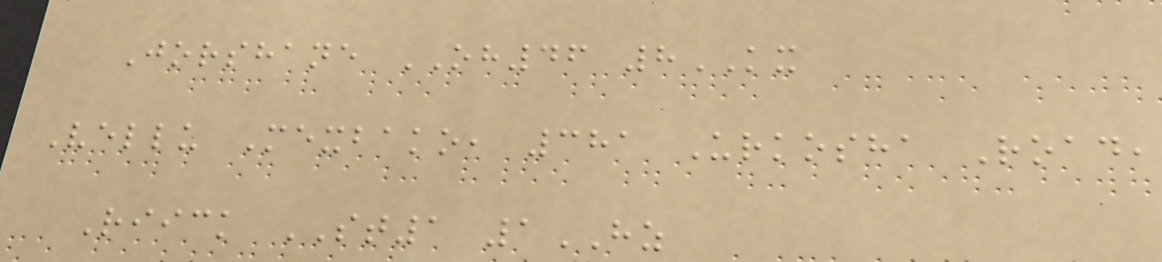Jorshane OH46 8KX
Vellu Mexbako, 381 Urkosha Road,
Riick ST1 1HZ
